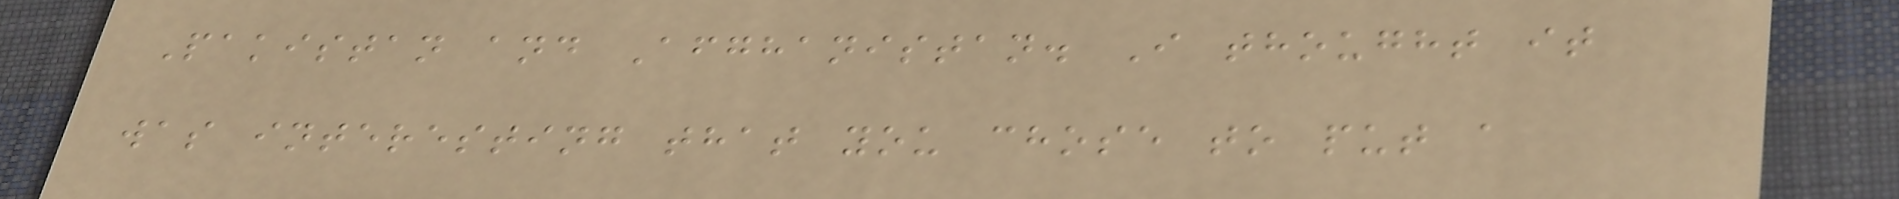Pakistan and Afghanistan. I thought it
was interesting that you chose to put a
